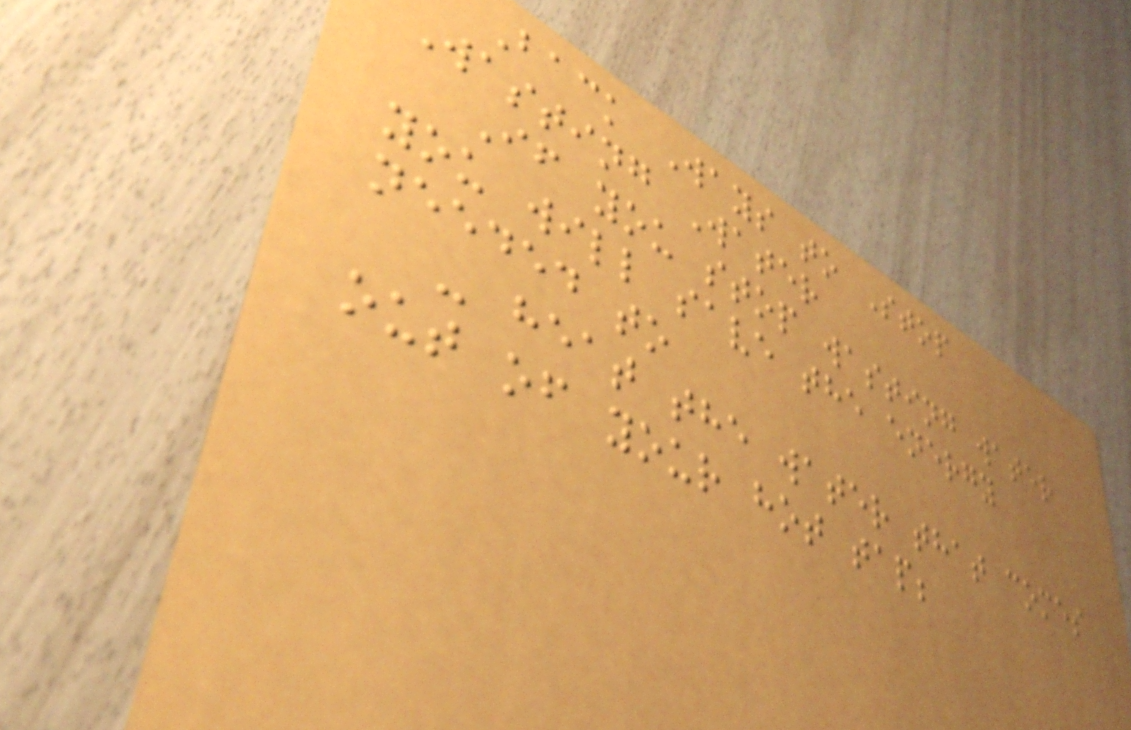Back Ways to Stop
Wasting Water
If you stop wasting water
you will save the energy
needed to
- heat the water that comes
out of your hot tap;
